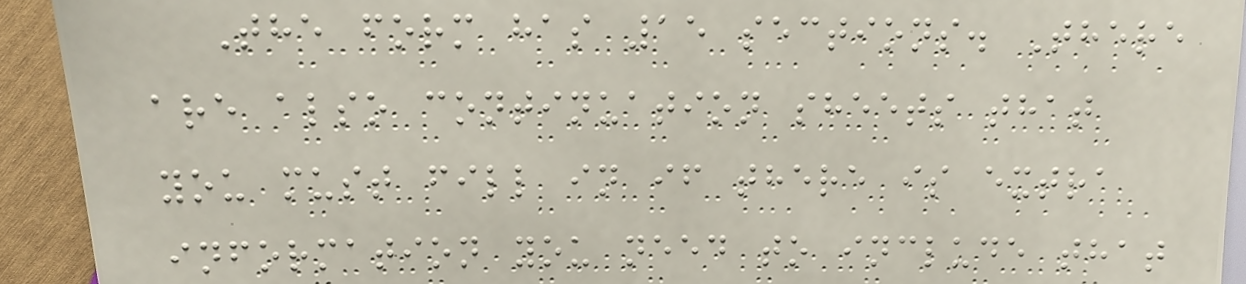The form has 15 sections. There
are also continuation sheets that
you must fill in if there is extra
information you need to include that
